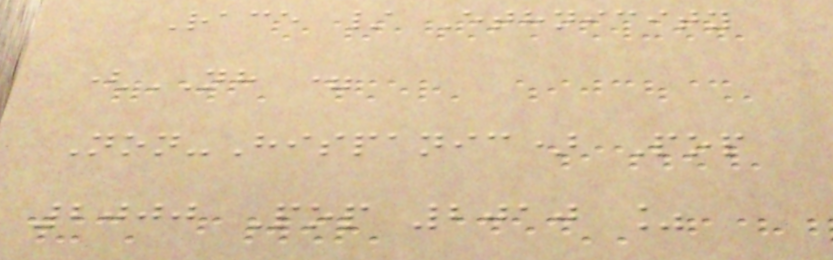Race / Ethnicity
(NH =
Non-Hispanic) Pop
2000 Pop 2010 %
